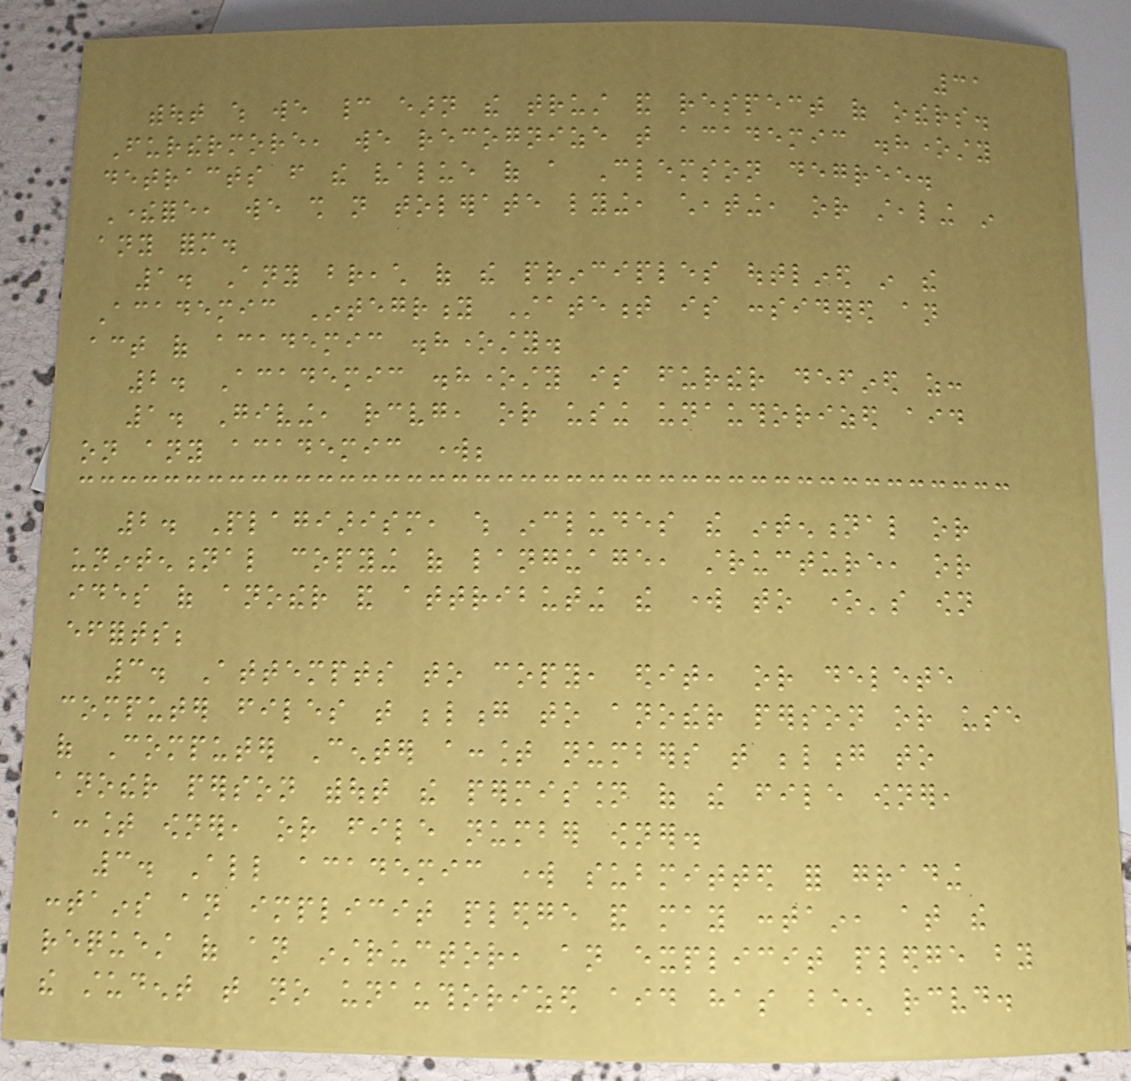31
without which we cannot earn the trust and respect of others.
Furthermore, we recognize that academic dishonesty
detracts from the value of a Clemson degree.
Therefore, we shall not tolerate lying, cheating, or stealing in
any form.
1. Any breach of the principles outlined in the
Academic Integrity Statement is considered an
act of academic dishonesty.
2. Academic dishonesty is further defined as:
1. Giving, receiving, or using unauthorized aid
on any academic work;
2. Plagiarism, which includes the intentional or
unintentional copying of language, structure, or
ides of another and attributing the work to one's own
efforts;
3. Attempts to copy, edit, or delete
computer files that belong to another person or use
of Computer Center account numbers that belong to
another person without the permission of the file owner,
account owner, or file number owner.
3. All academic work submitted for grading
contains an implicit pledge and may contain, at the
request of an instructor, an explicit pledge by
the student that no unauthorized aid has been received.
